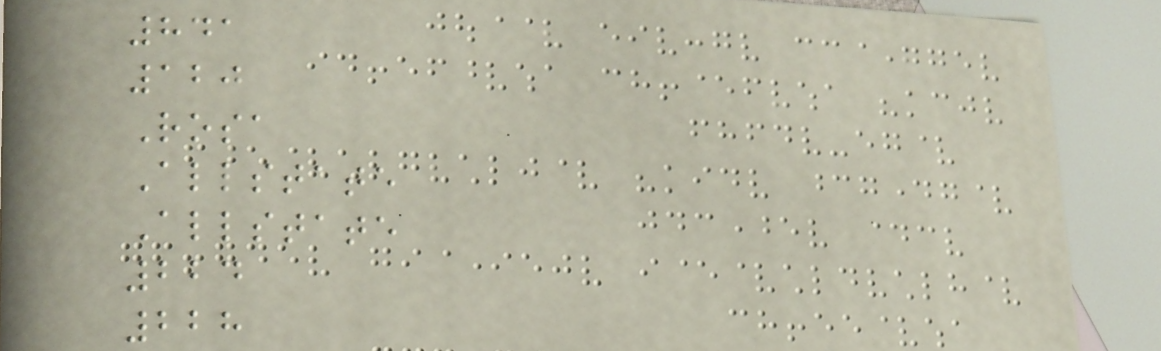841
120
Rosa
Allstate
Allstate
224
228
